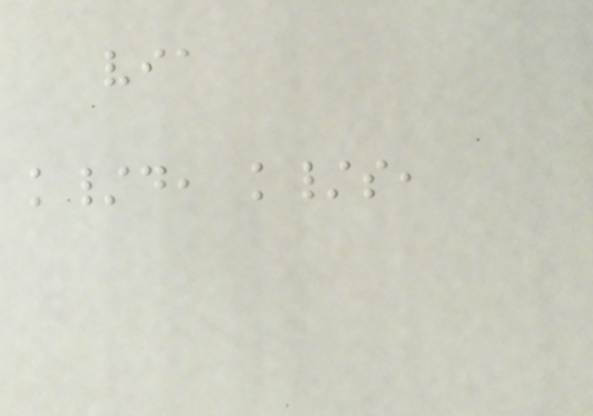via
k/d, k/s,
